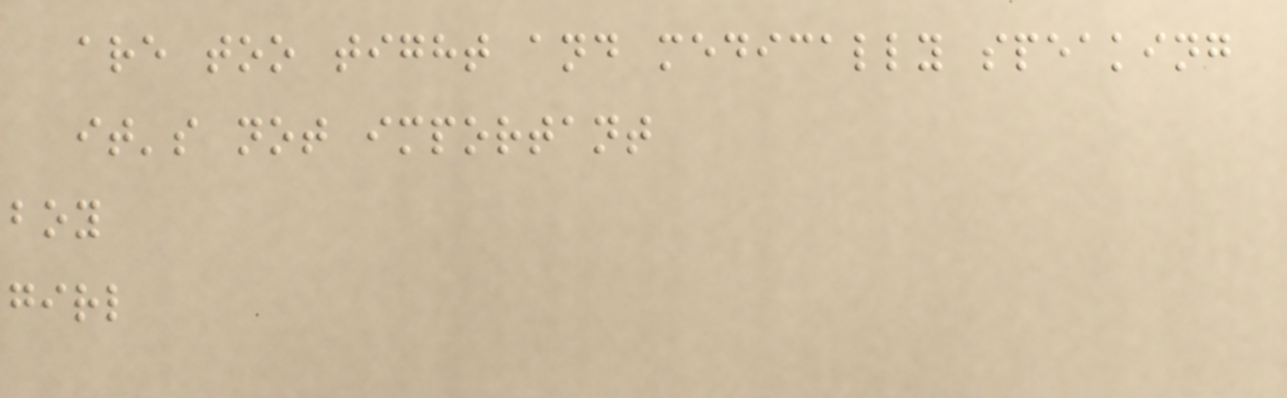are too tight and medically speaking
it's not important
boy
girl
